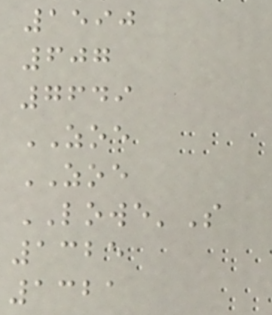1590
607
7649
ZOE
ZOE
LOWE'S
1325
1321
